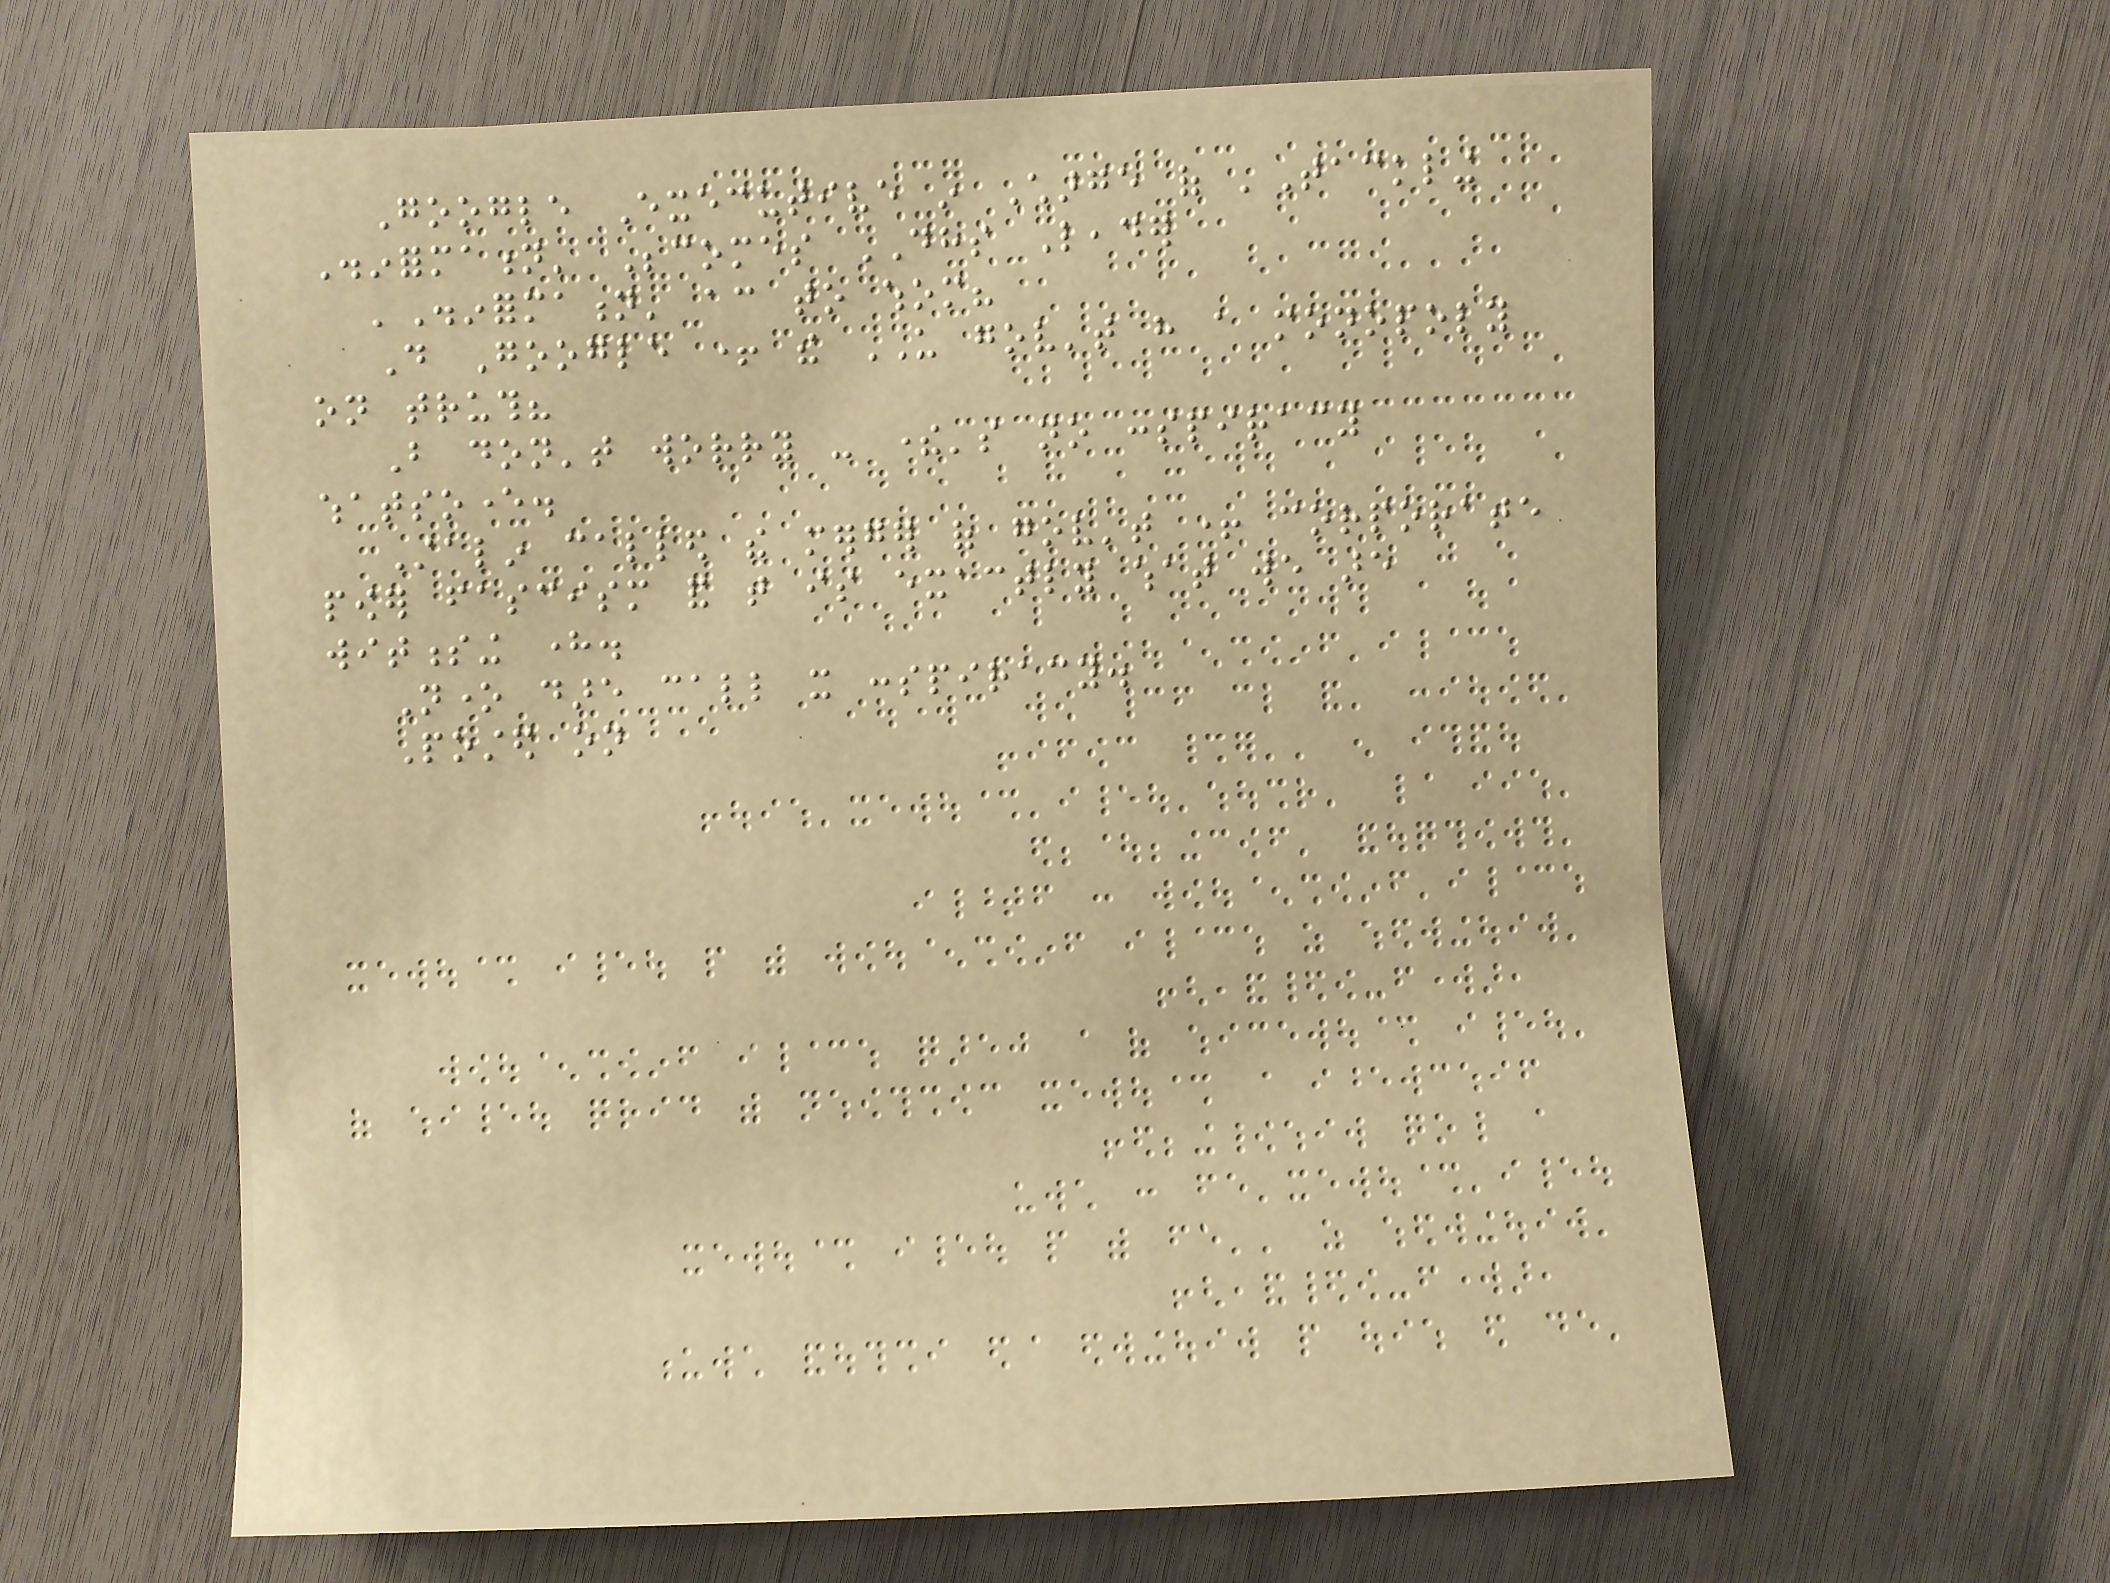Google Executive in Charge of 'Tackling
Disinformation' Becomes DHS Leader
'Disinformation' according to whom?
Do Google + the US gov't have a monopoly
on truth?
But don't worry - there's no conspiracy
whatsoever.
Stalin called the merger of gov't + corporate
power fascism and that is exactly what we are
witnessing here.
None dare call it conspiracy.
Posted on
